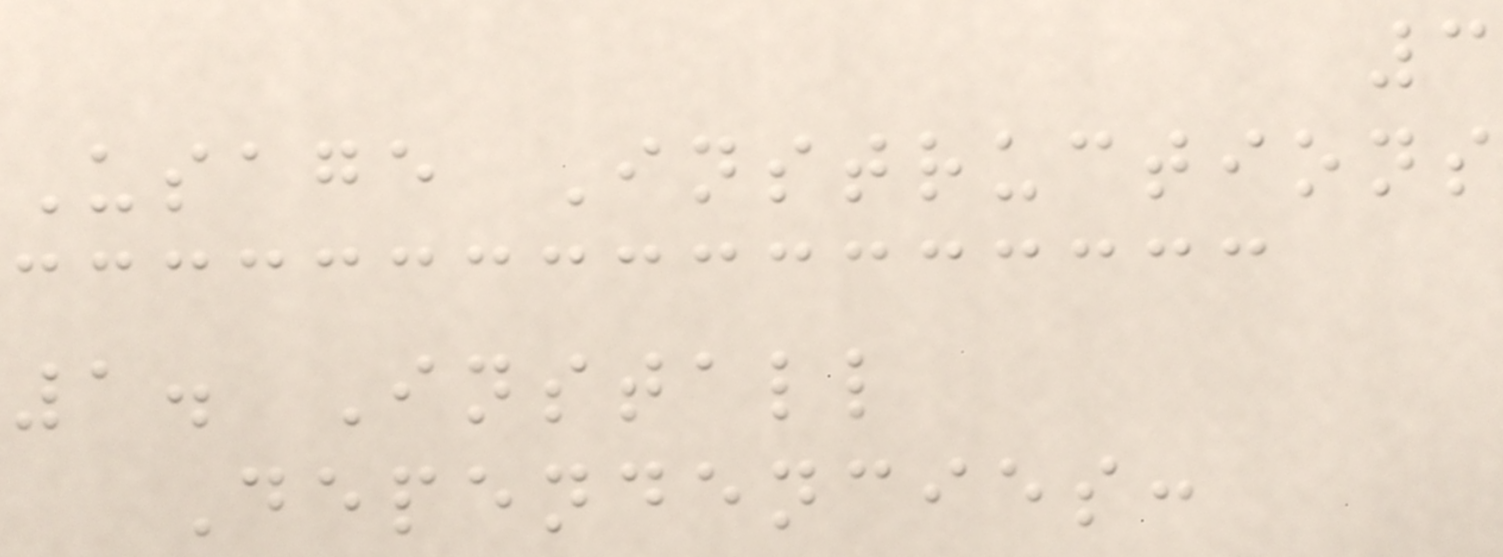3
Usage Instructions
1. Install
Dependencies:
